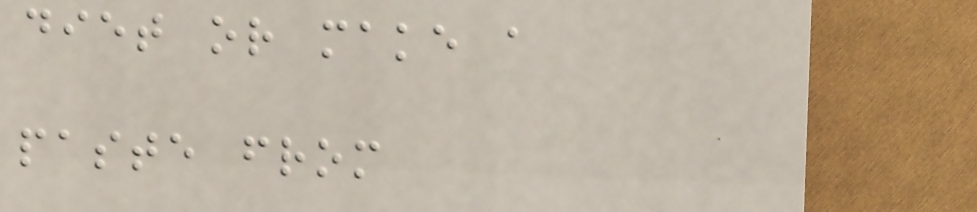diet or make a
paste from
